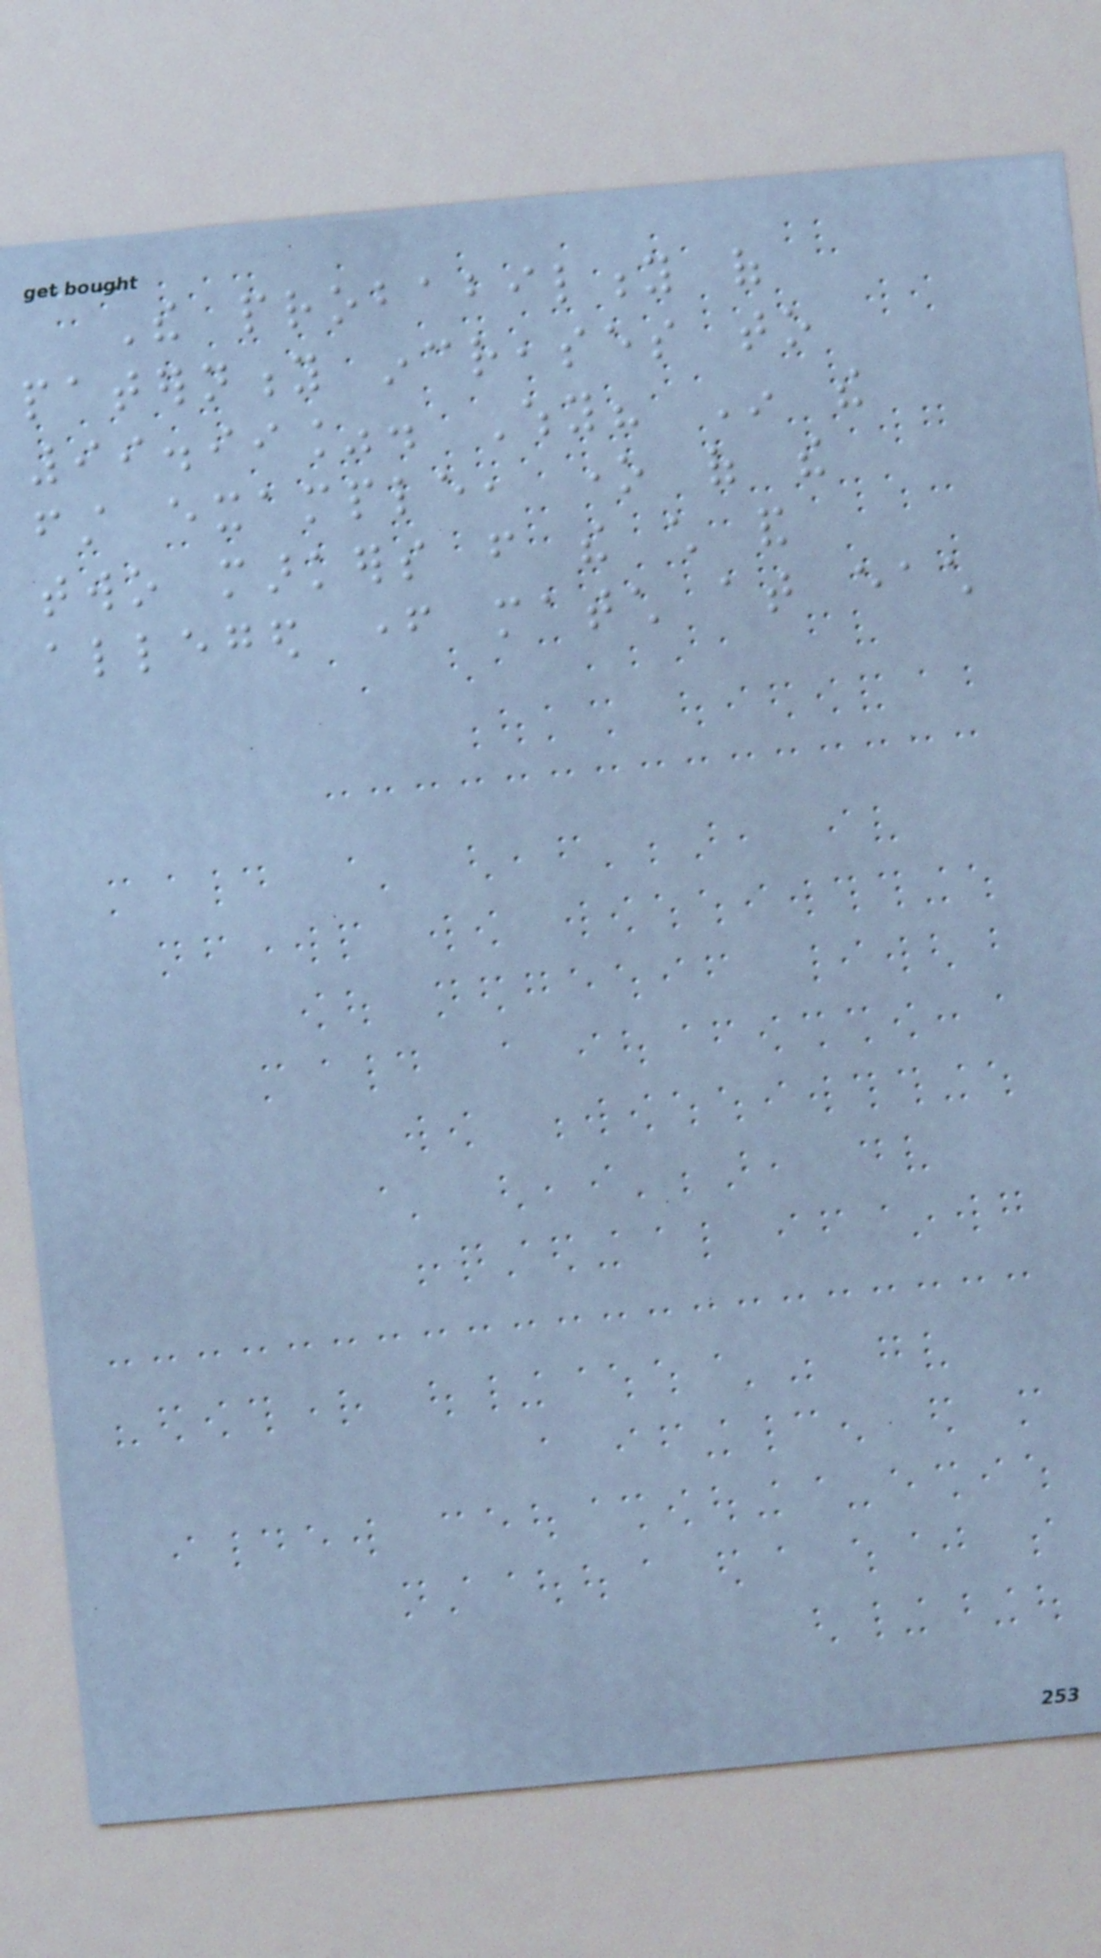The probability of
paternity increases to
99.99%. Why? In the
first example, one of the
two markers from the child and
alleged father match at each
